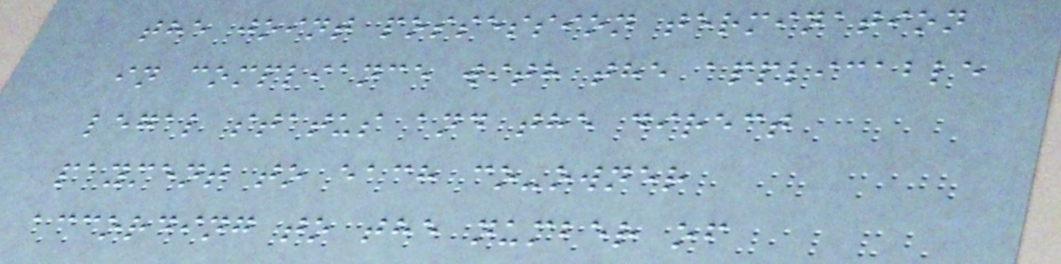the joint possession termination
in compliance with the applicable
legal status and the direct
payment to each co-owner
according to the number of
